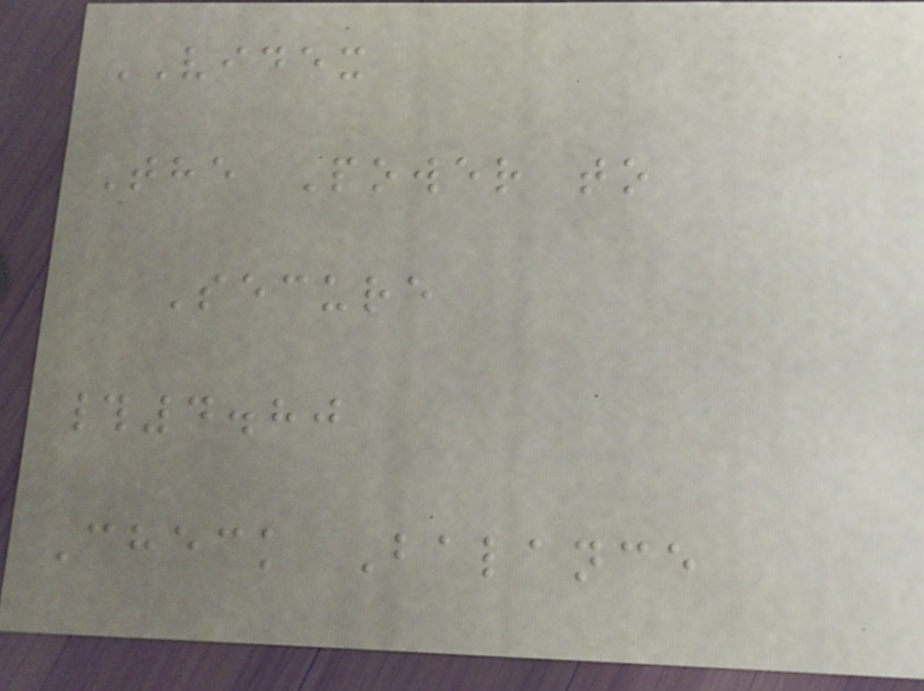VIDEX
The Power to
Secure
#4.80
Check Balance
